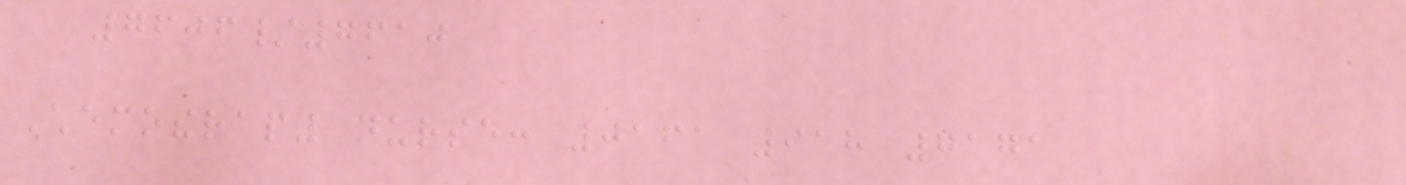7606/7610
Chemotherapy nurse: 0161 918 7171
